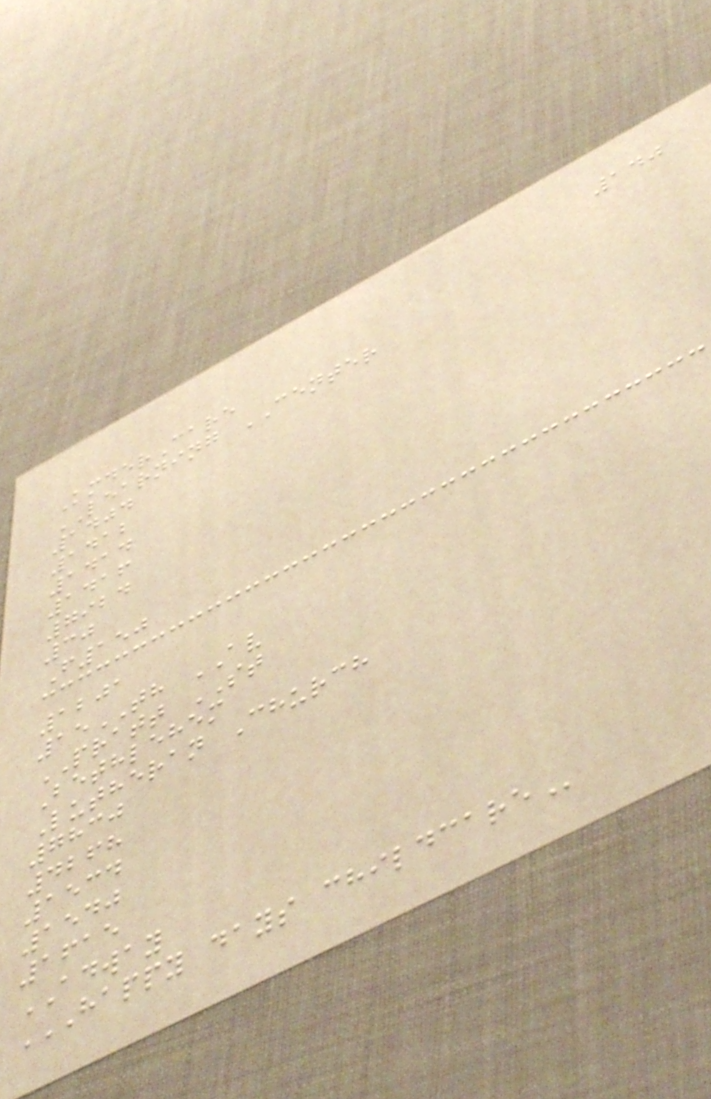140
KmderCare
LEARNING CENTER
1404
1412
1414
1416
7924
30
F150
1201
15TH AV
PRATT ST
Bethlehem
Lutheran Church
7830
4268
1534
1540
1615
ADWAY
HAPPY DAYS CHILDCARE
